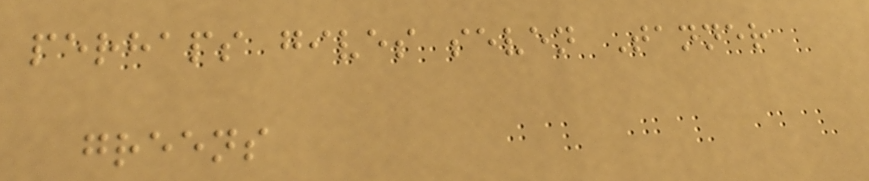perhaps gives seven Tanner
greens
